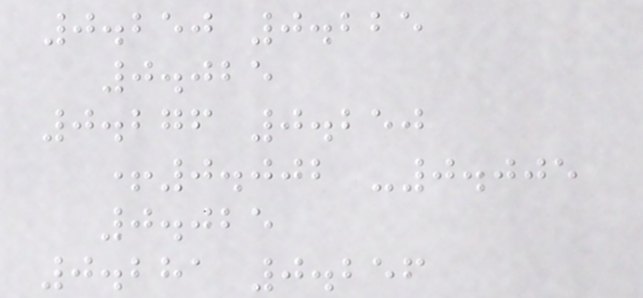0.250 0.225
0.025
0.276 0.250
+0.002 -0.005
0.025
0.281 0.256
